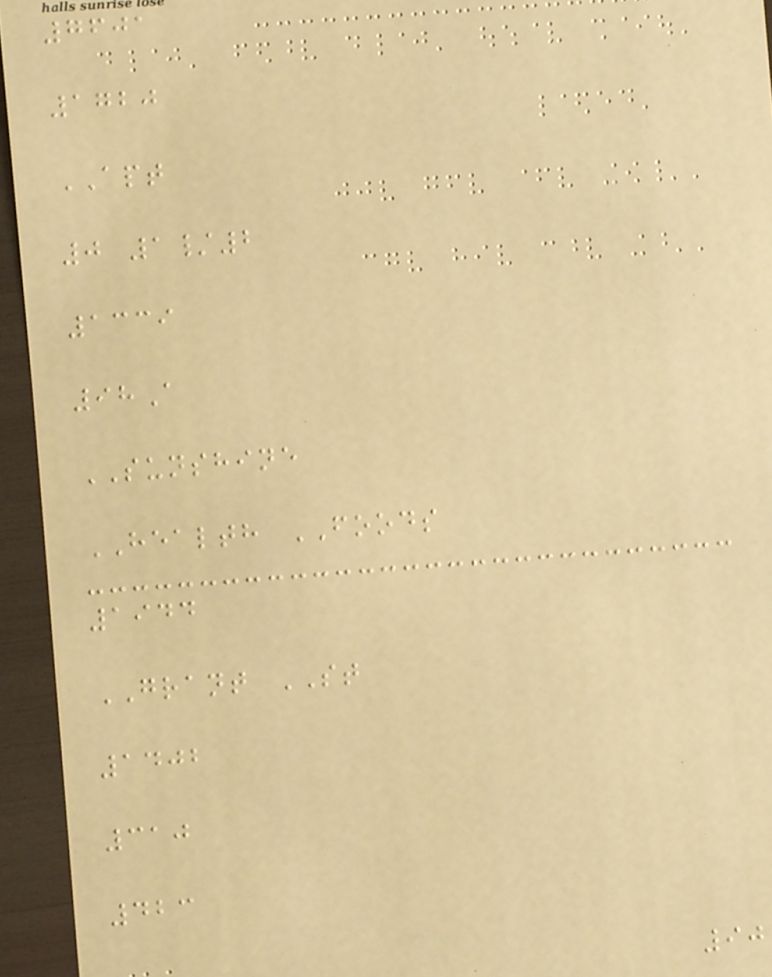7601
1720
APT
0 1/2
1339
98A
SUNSHINE
HEALTH FOODS
1944
GRANT ST
1402
310
423
90
